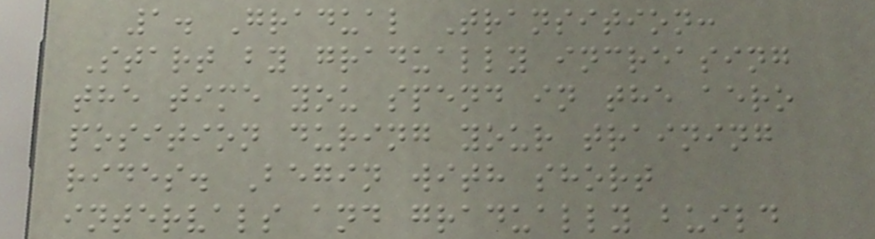1. Gradual Transition:
Start by gradually increasing
the time you spend in the aero
position during your training
rides. Begin with short
intervals and gradually build
